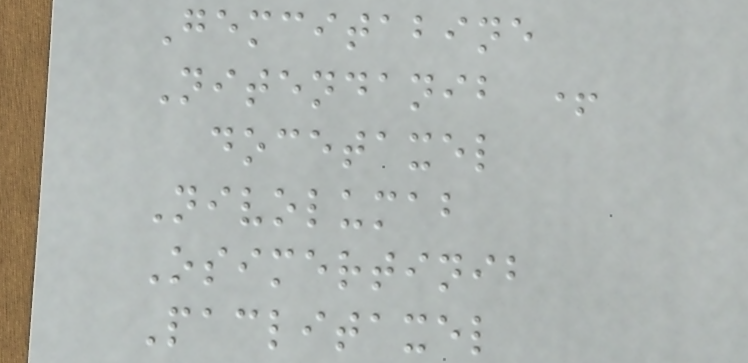Gemcitabine
Nitendanib +
docetaxel
Nivolumab
Osimertinib
Paclitaxel
